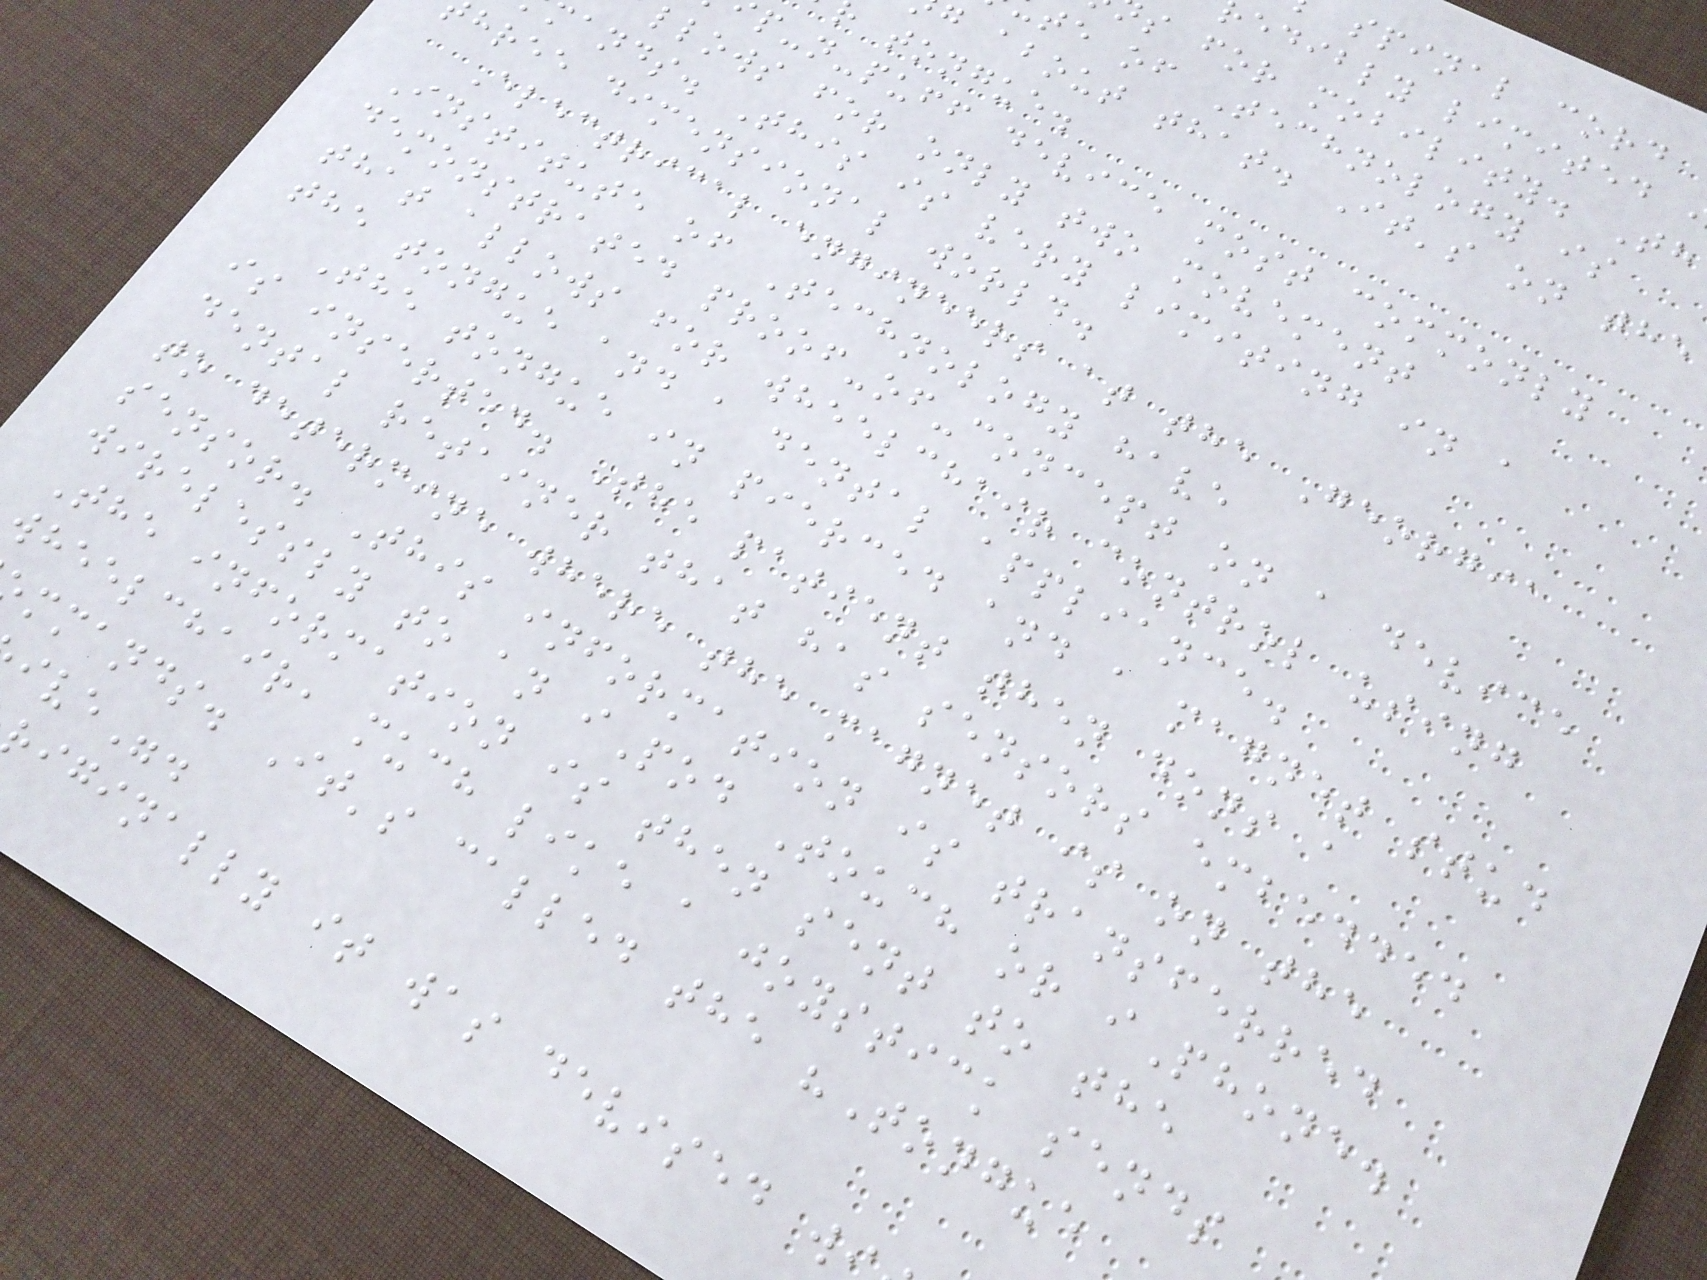spinal cord
edibly limited
s for mobility. Th
te of Technology is
g about that. It's on the
tongue.
p-n-puff device most commonly
llows for only two movement
mands. This is very limiting in a
hree dimensional world.
Electrical engineers at the Georgia
Institute of Technology have
demonstrated proof-of-concept on a device
that allows for wheelchair control using
the tongue and a dental appliance.
The tongue in pierced and a magnet stud
is inserted. The patient then dons a
dental retainer that has sensors embedded
to determine where the magnet is on the
sensor. This information is transferred
wirelessly to an iPod Touch or iPhone.
The information is then sent to the
wheelchair, much like a joystick sends
mmands. It's called the "Tongue
ive".
iginally it was devised w
